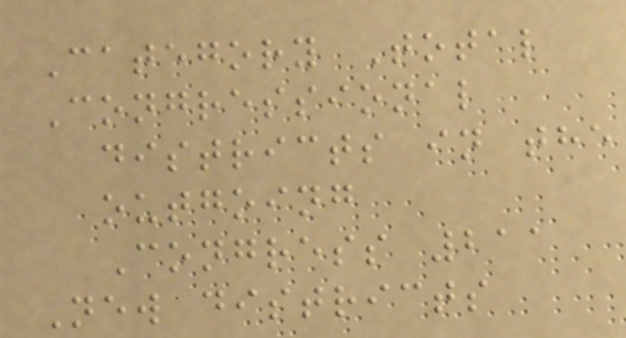Category Total
Congressional
districts in the
outgoing
Congress 211
New districts
